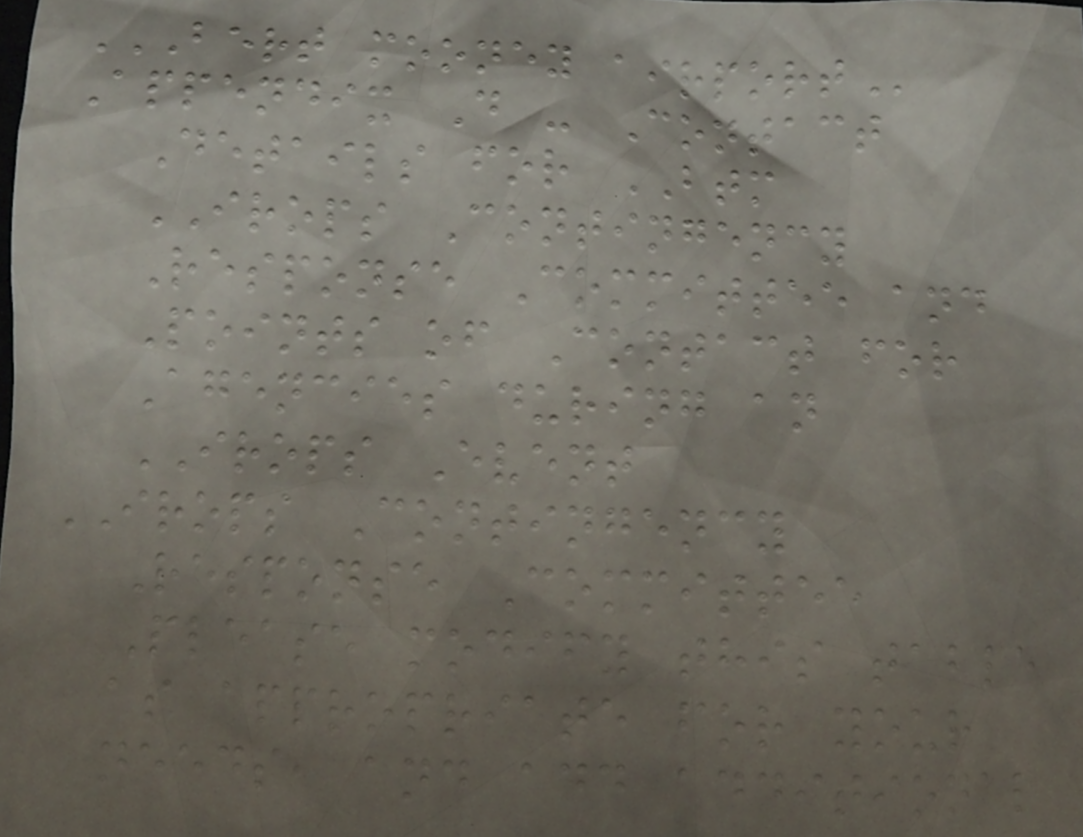BERT MOONEY AIRPORT
Appendix D - Contact
Details for BTM
IROPS Contingency
Response Committee and
Points of Contact for
Agencies during an
IROPS Event
IROPS Contingency
Response Committee
Please modify this table
as appropriate for your
needs, and add additional
